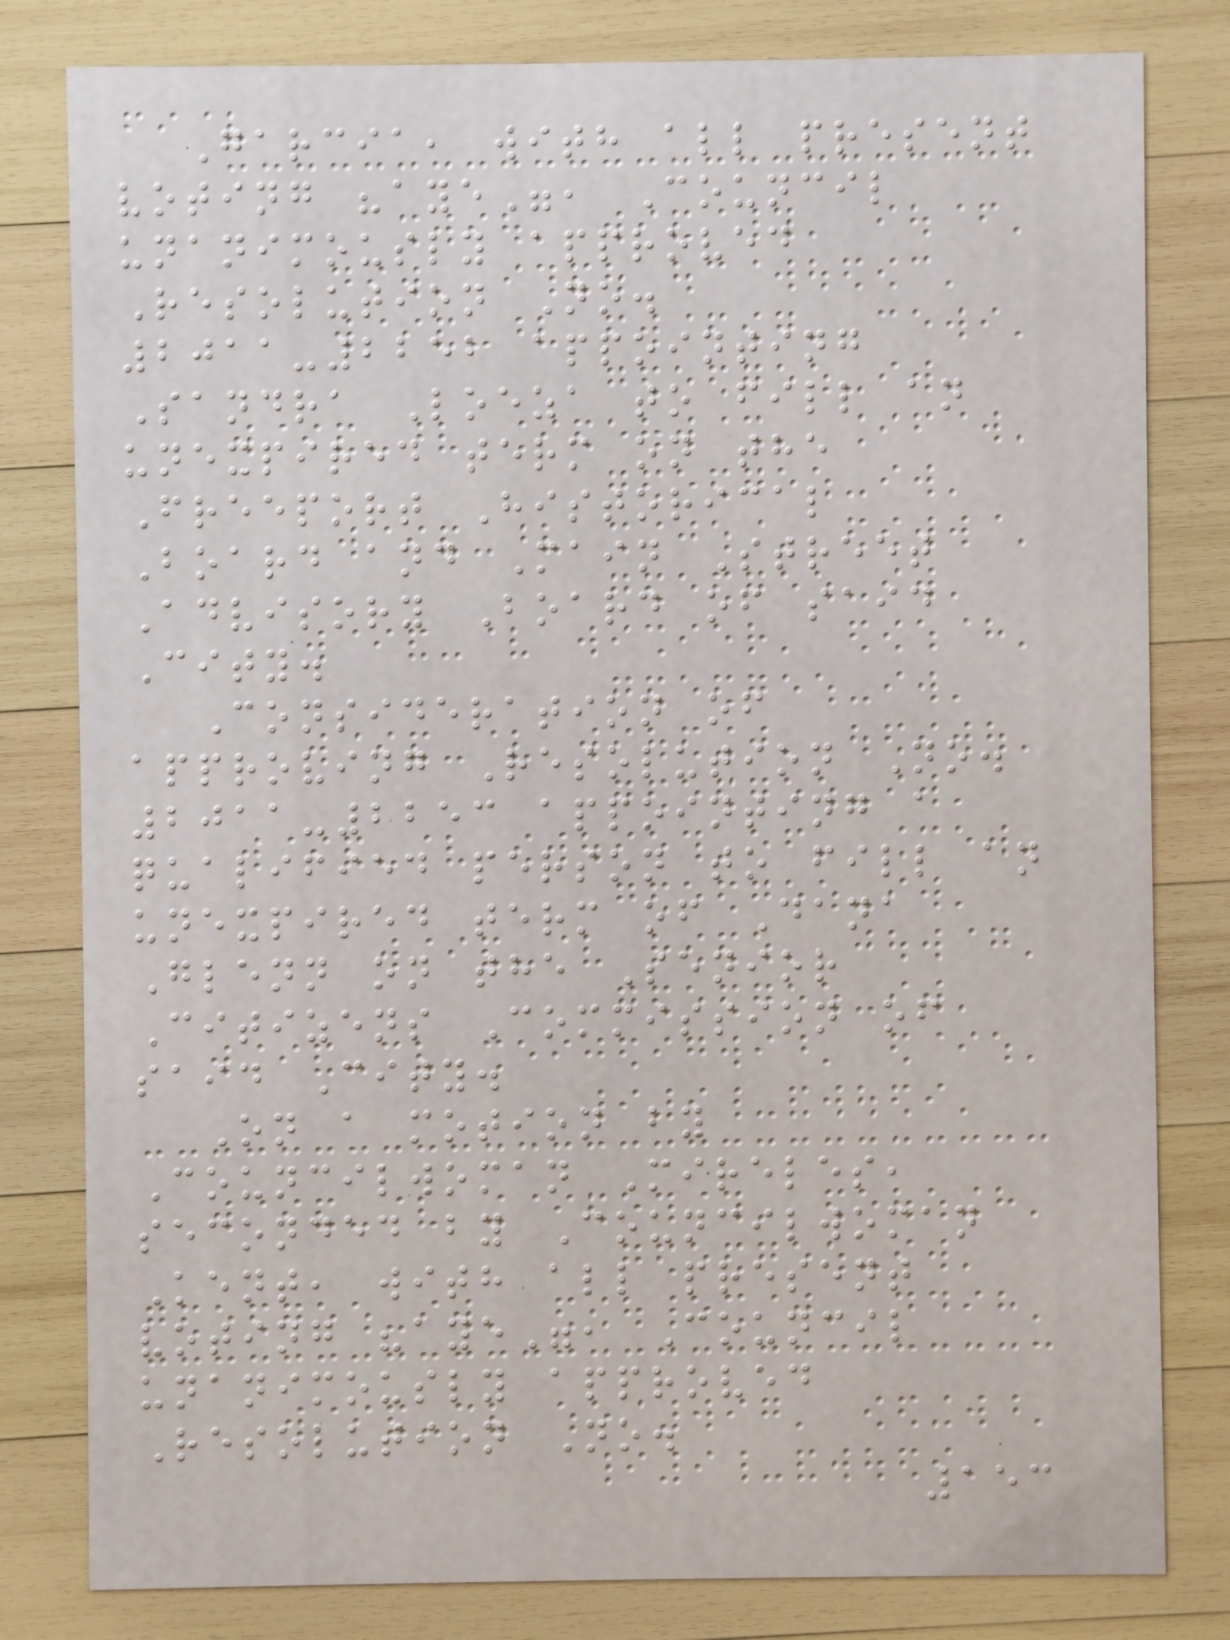Garcia, with all present
voting "aye", Council
unanimously approved
Resolution No.
2011-2252 appointing
Sandra Loeza to fill an
unexpired term on the
Freeport Historical
Board and Main Street
Advisory Board of said
City.
Consideration of
approving Resolution No.
2011-2253 appointing a
qualified person to fill an
unexpired term of Dana
Glenn on the Senior
Citizens Commission of
said City.
On a motion by
Councilwoman Mireles,
seconded by Councilwoman
Kent, with all present
voting "aye", Council
unanimously approved
Resolution No.
153
